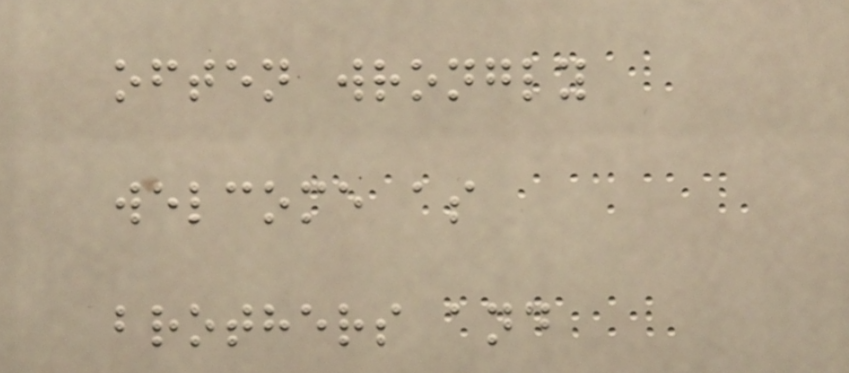often wrongly
welcome as
brothers and
